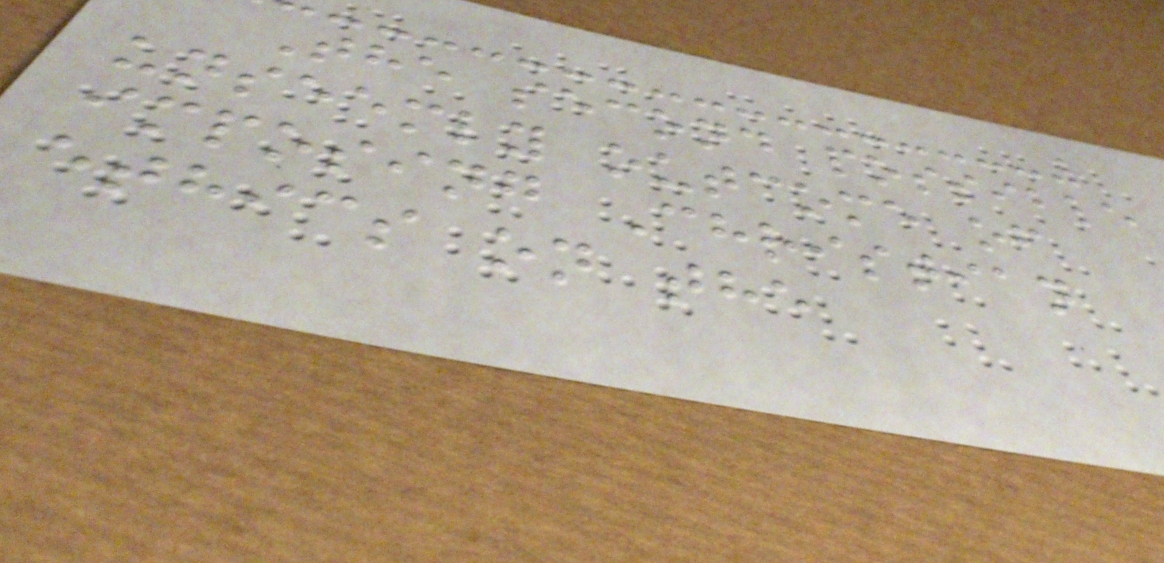The second possible
unseemly outcome of
imposing Christian
ethics on the
